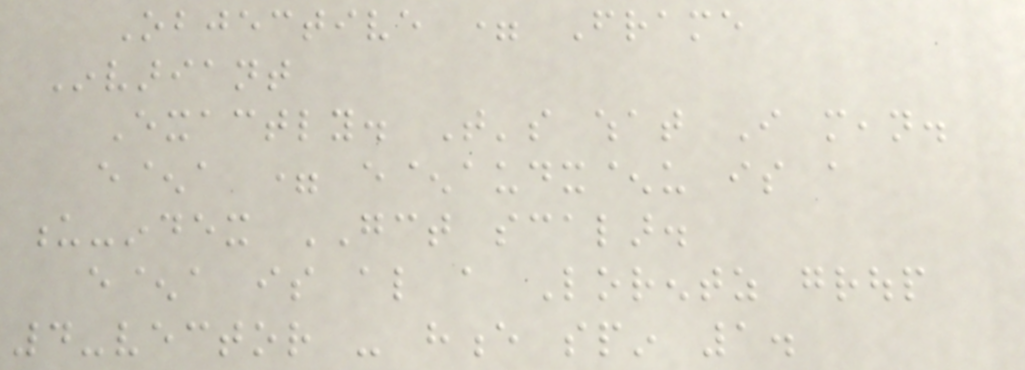Objective = Frame
Invariant
Exactly. That's what I mean.
e^a = e^audx^u is a
u-index GCT scalar.
e^a is also a Lorentz group
4-vector - hence spin 1.
